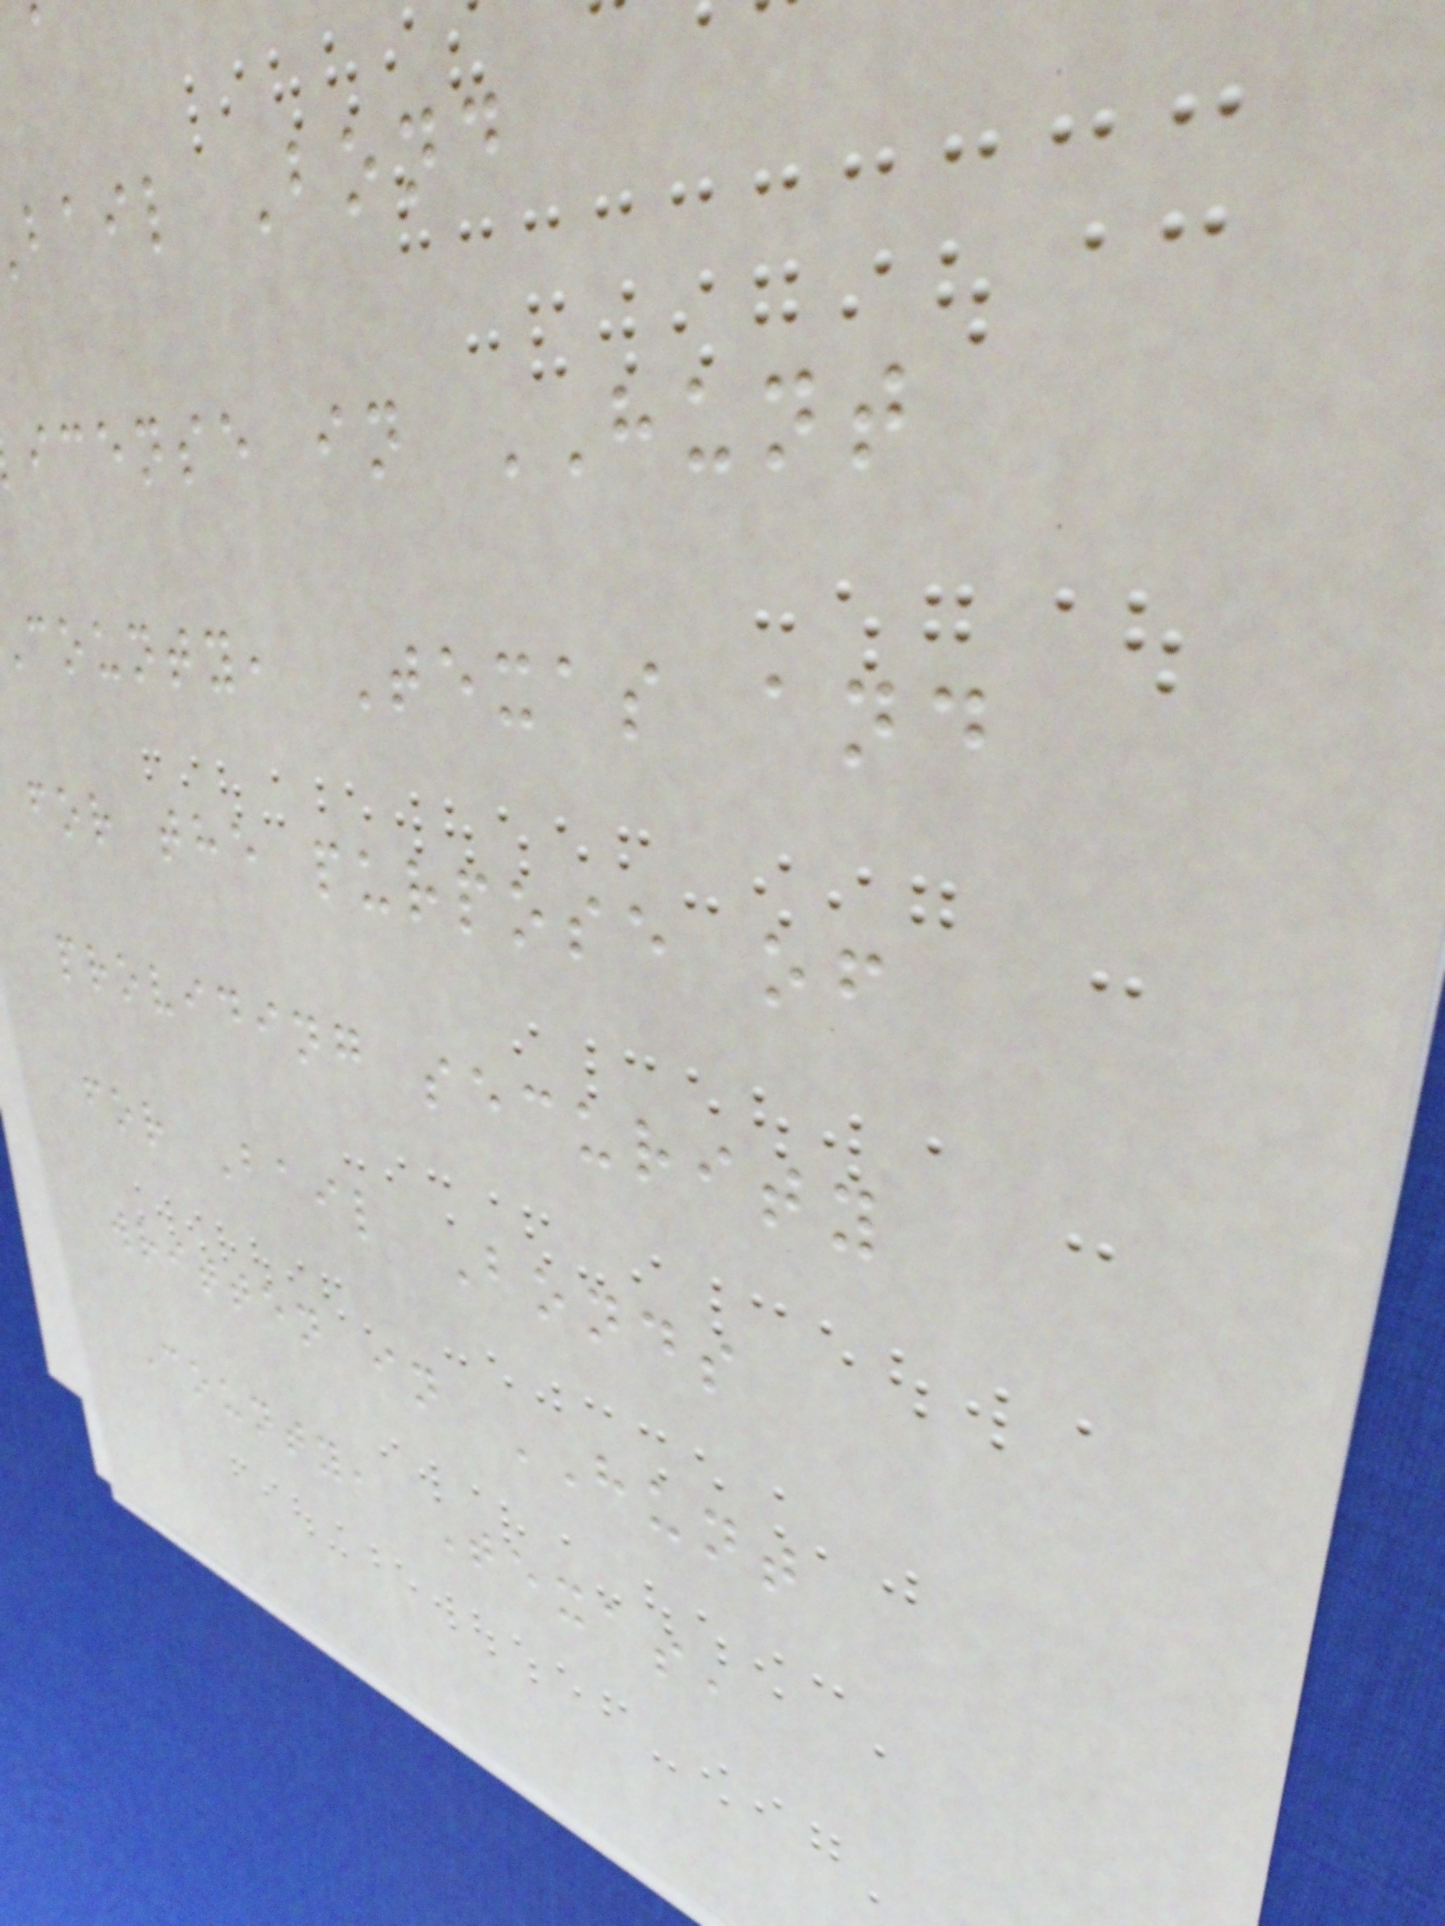bail Bond
icense in HUNT
county, Texas and
for the purpose of
providing security
for Bail Bonds
written in HUNT
County, Texas,
